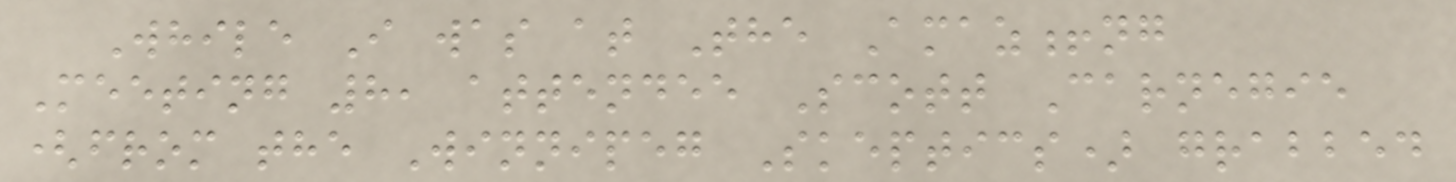While I was at The Amaz!ng
Meeting 8, attendee Scott Carnegie
(from the Winnipeg Skeptics) grabbed
